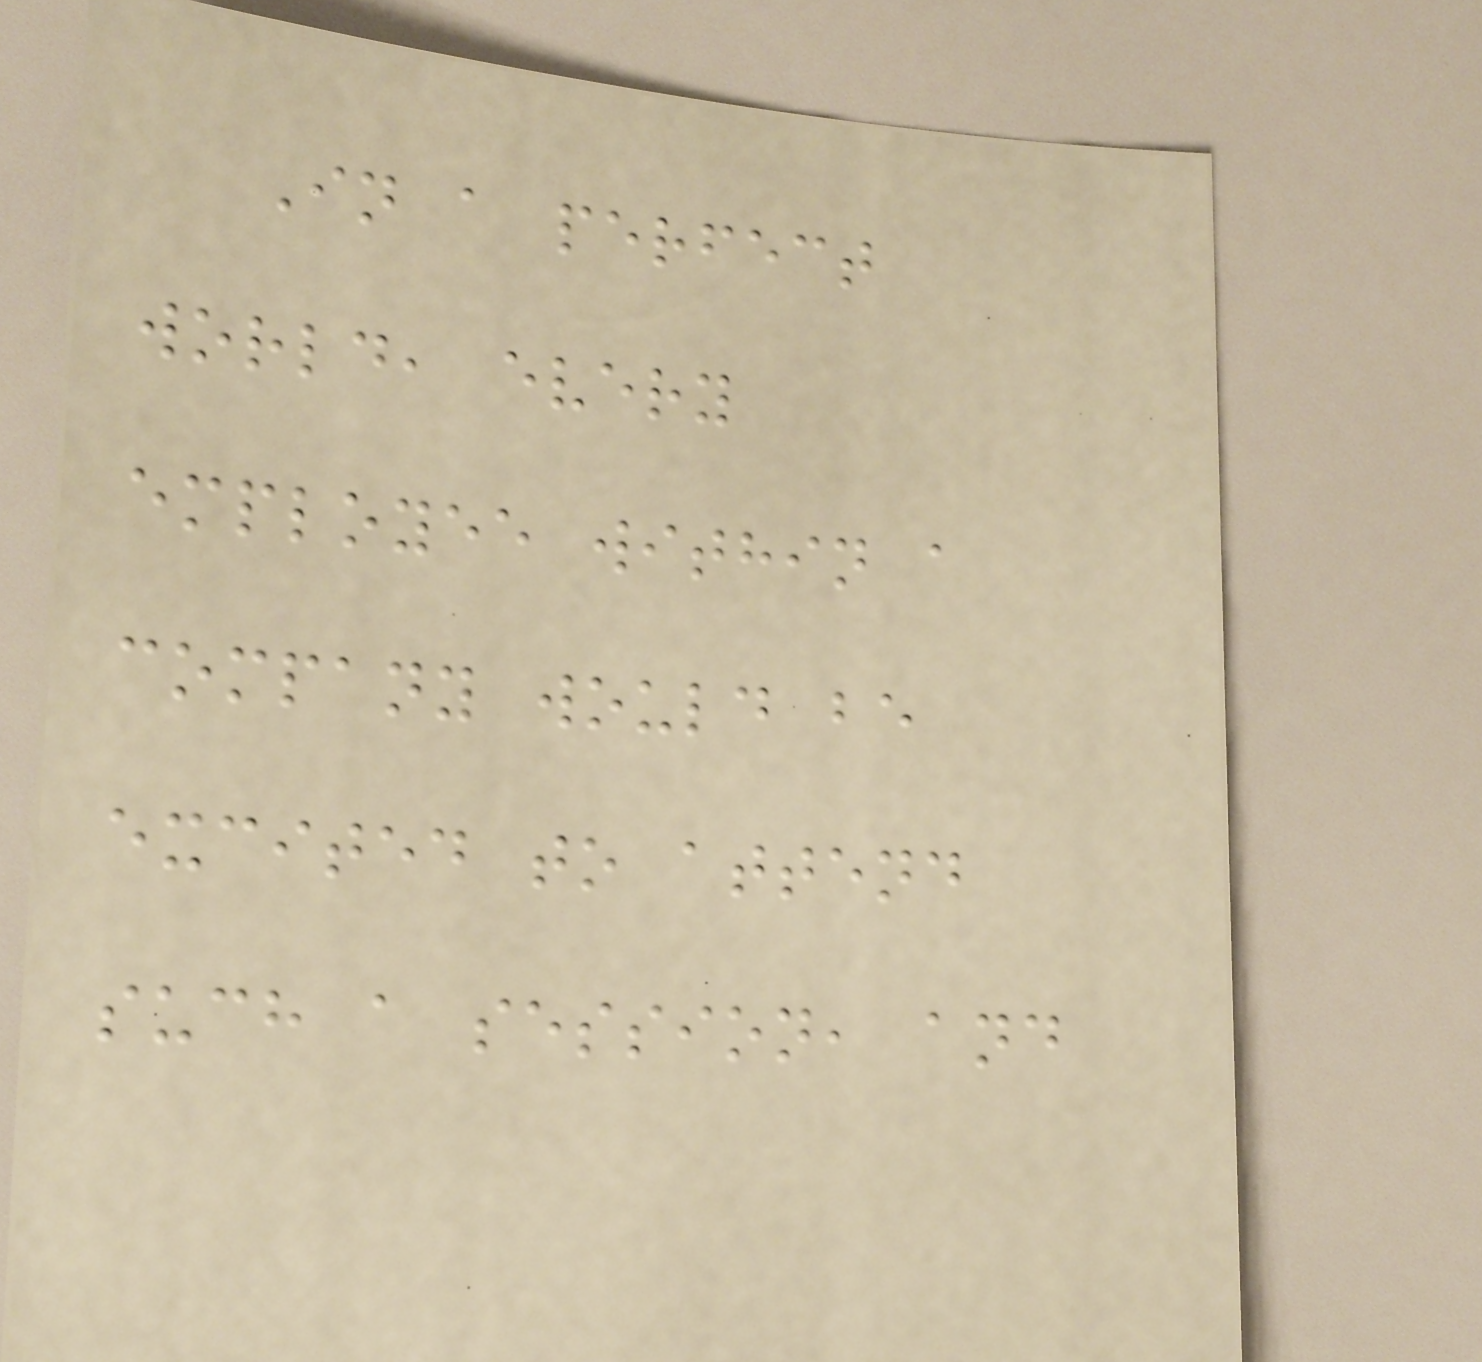In a perfect
world, every
employee within a
company would be
excited to attend
such a session, and
